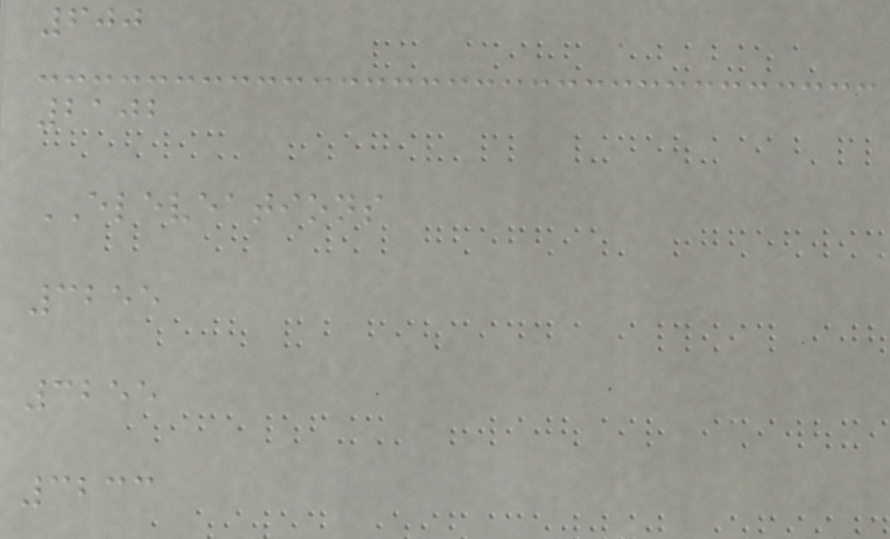600
2102
ELEVEATIONS
3255
3255
3233
